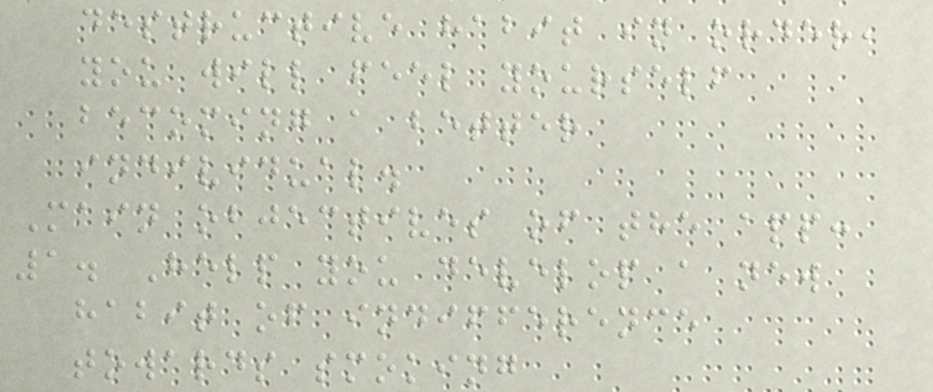destructive habit in order,
you will feel yourself
becoming a better
individual.
Main objectives of the app:
1. Help you develop a new
habit of indifference
towards smoking
